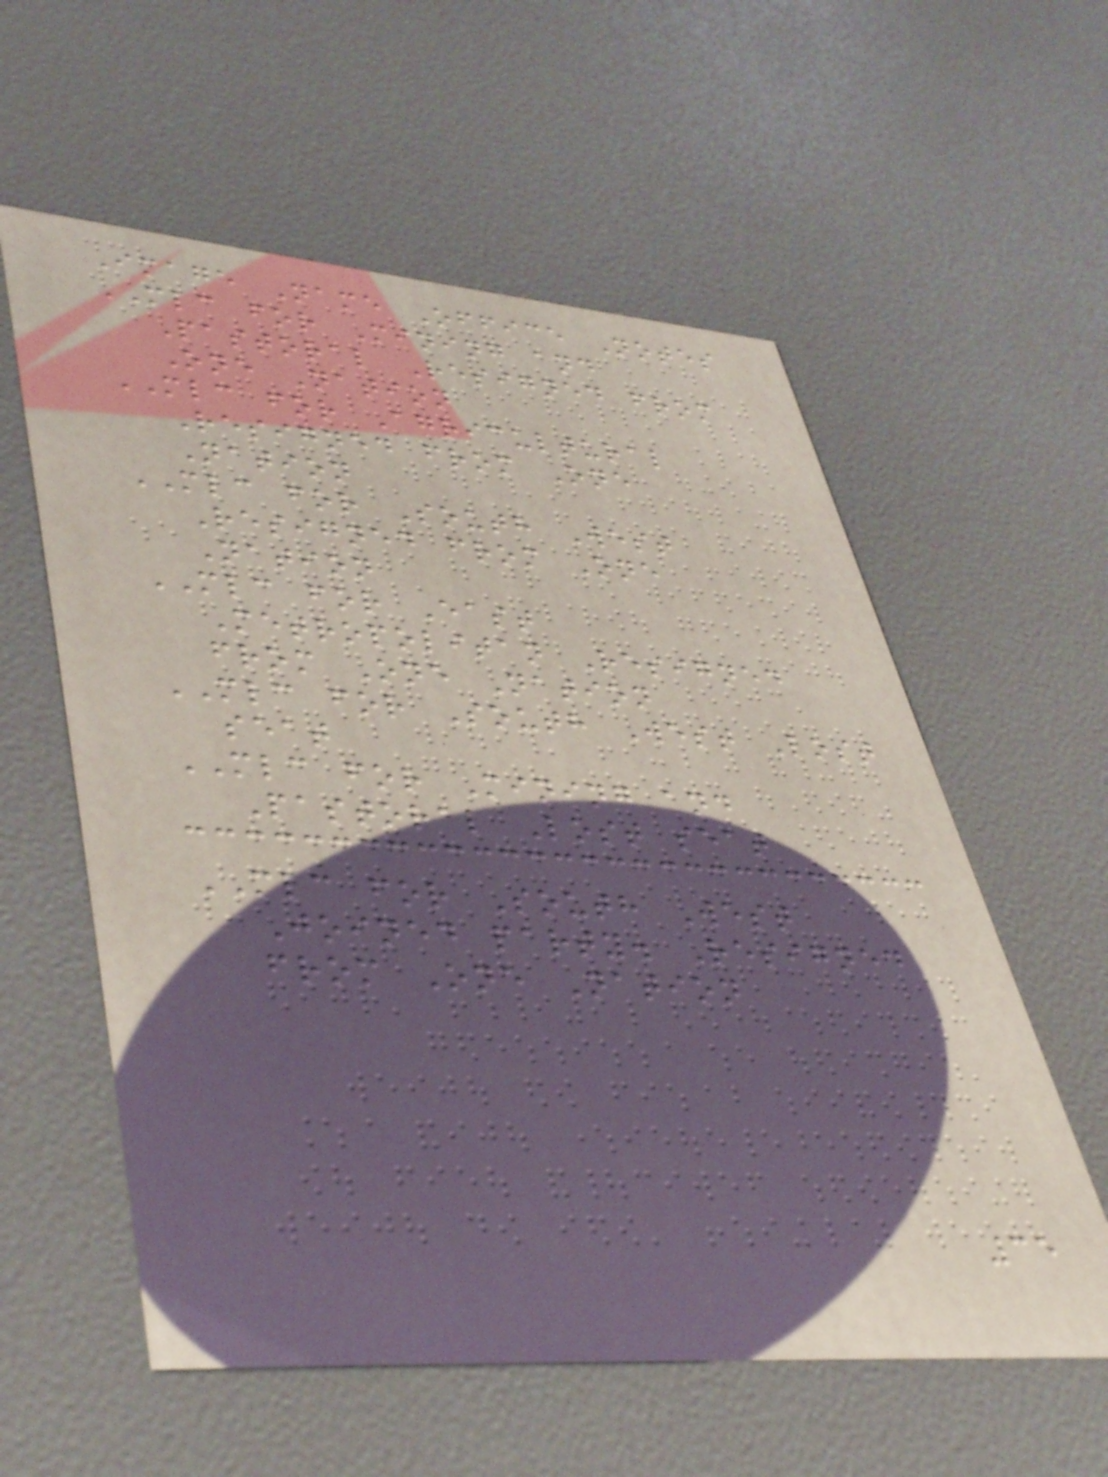Image Name Office Notes
MLC for Mining and
Pastoral Resigned from
One Nation
MLC for Agricultural
Resigned from One
Nation
MLC for South West
Resigned from One
Nation
MLC for East
Metropolitan Resigned
from One Nation
MLC for South West Lost
seat
MLC for Mining and
Pastoral Lost seat
MLC for South West
Joined party. Resigned
from One Nation
35
